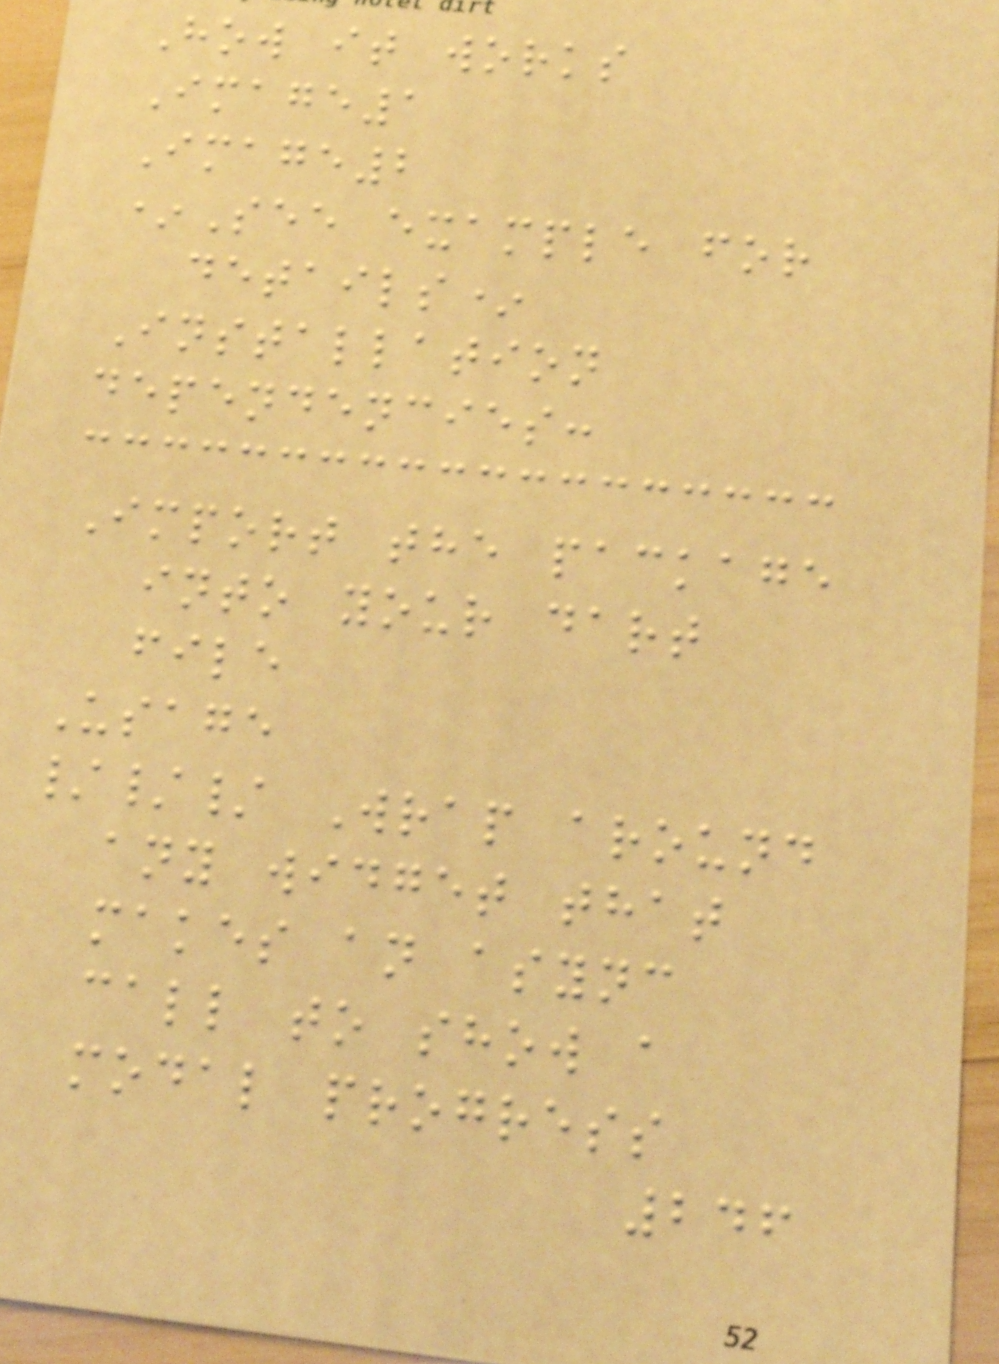How it works
Image1
Image2
*See example for
details*
Installation
dependencies:
Import the package
into your dart
file
Usage
/// Wrap around
any widget that
makes an async
call to show a
modal progress
246
